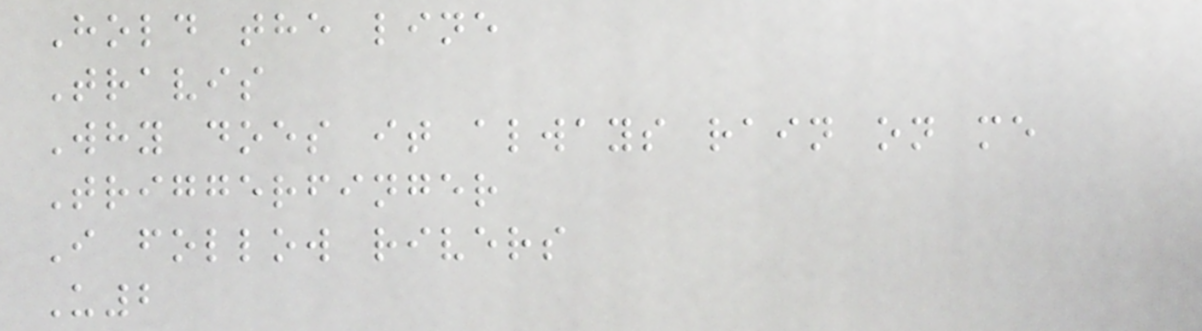Hold the line
Travis
Why does it always rain on me
Triggerfinger
I follow rivers
U2
